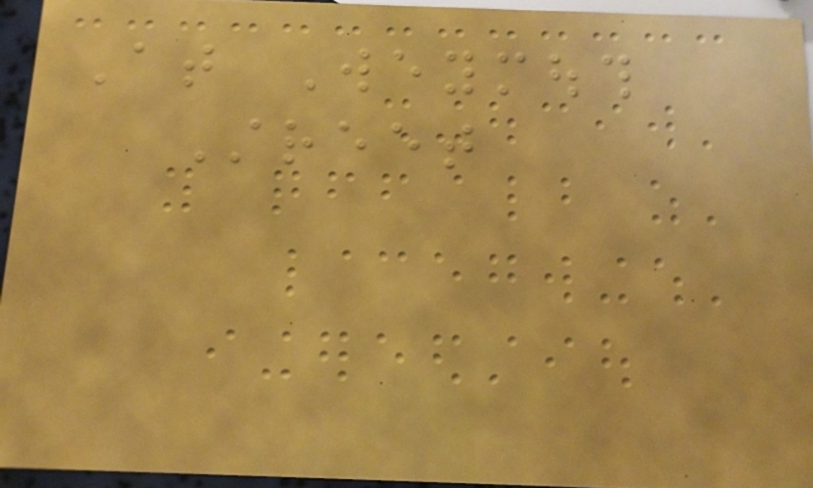At Weymouth
Street
